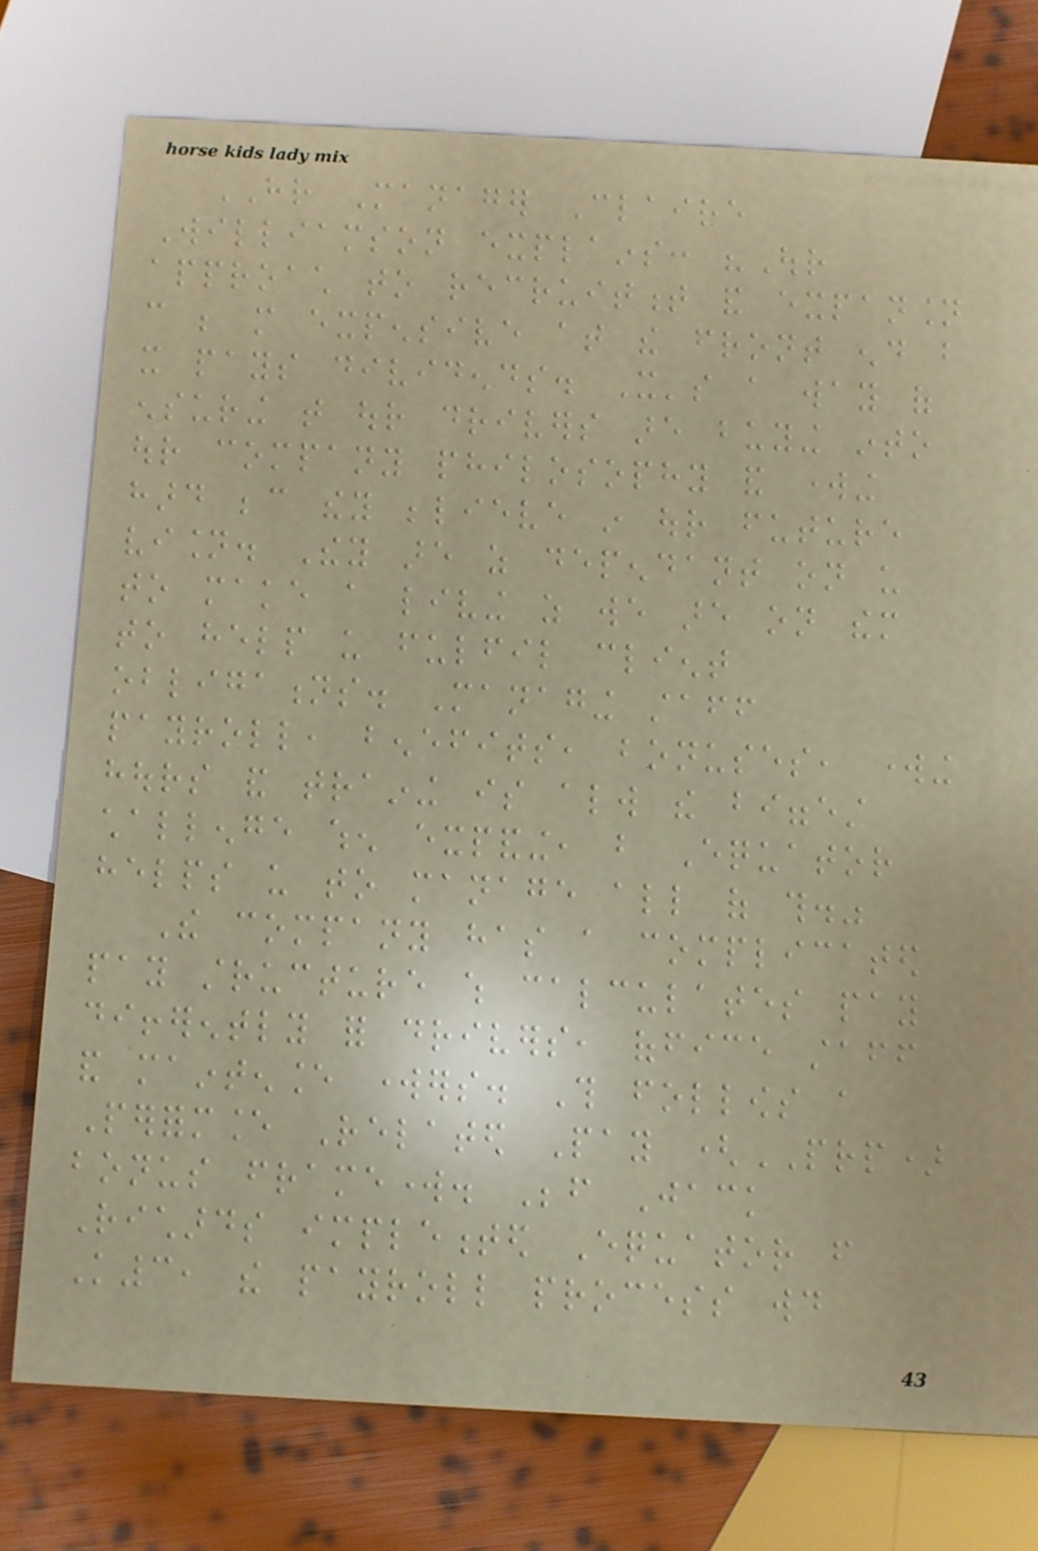HR Manager Claire
Williamson explains: "Our
approach to recruitment and expansion
can be more expensive at the front end but
it pays dividends. It's a way of
ensuring that our drivers are buying into
our company philosophy and working
hard because they believe in our future
vision. They are as dependant on us
to make a living as we are on them
to help us fulfil client
obligations. Managing staff
payroll, benefits, bonuses, working
hours and training is always the biggest
challenge when expanding, but Equator
helps us to manage all of this."
The company has a complicated
pay structure which calculates pay
differently for drivers, office staff
and maintenance workers. This follows a
Performance Related Pay (PRP)
bonus framework. Before Jack
Richards implemented Equator from
K3, the payroll process would
